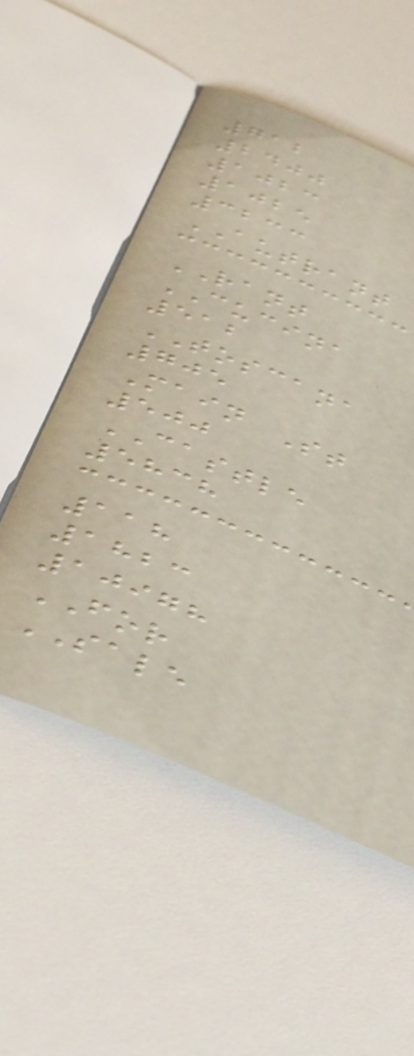712
2400
1023
1025
3233
AUTRANT
RANT
CUCINA
512
TOSCANA
705
Main St
500
CASTLE
5838
118
1823
10978
FOR
SALE
